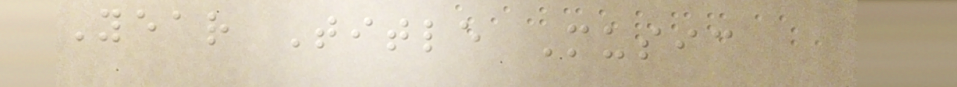Year Title Music
